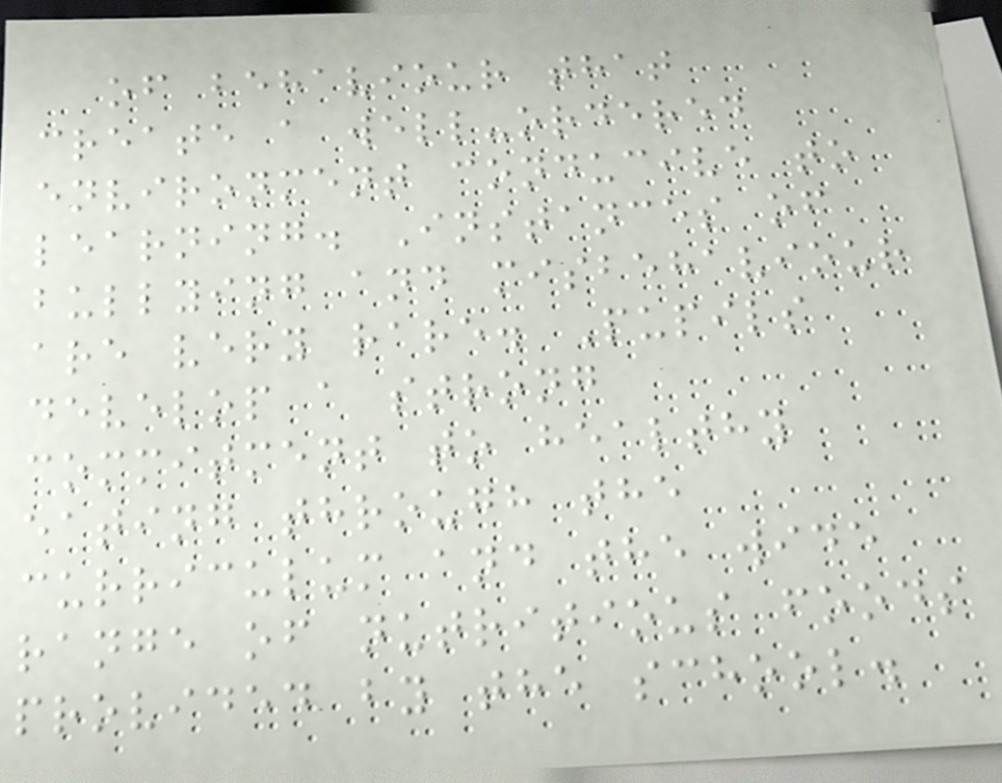of behaviour that
create a well-ordered
environment conducive to
learning. Instances of
bullying and misbehaviour
are very rare. Pupils
develop a strong
commitment to healthy
eating through the
curriculum and the wide
range of nutritious foods
provided by the school.
